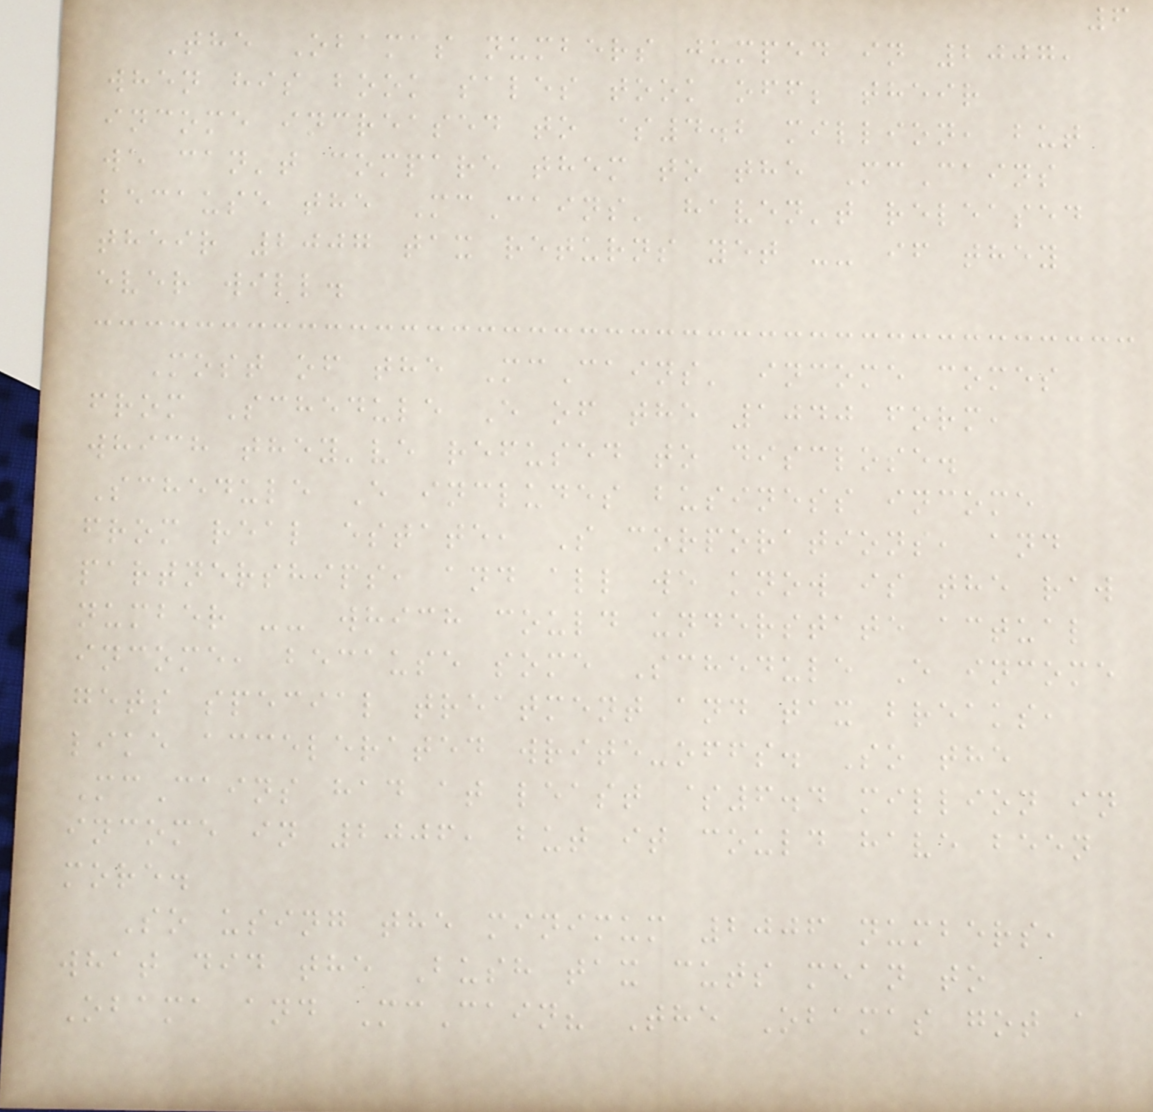6
The Obamas numbers jumped in 2007,
when his book sales took off; their
income increased to $4.2 million, but
we can't compare them to the McCains
because the McCains' haven't released
their 2007 tax returns yet -- if they
ever will.
Most of the McCains' income comes
from Schedule E of the 1040 form,
which they've refused to disclose.
Schedule E includes business income
from real estate, S corporations, and
partnerships, and all we know is the raw
number -- which could understate actual
income, because some Schedule E income
gets special treatment and tax breaks,
like accelerated write-offs. So the
McCains had at least $6.4 million in
income in 2006, but it could have been
more.
So using the minimum 2006 numbers,
what did the Bush tax cuts mean to
Obama and McCain? The Obamas got a
